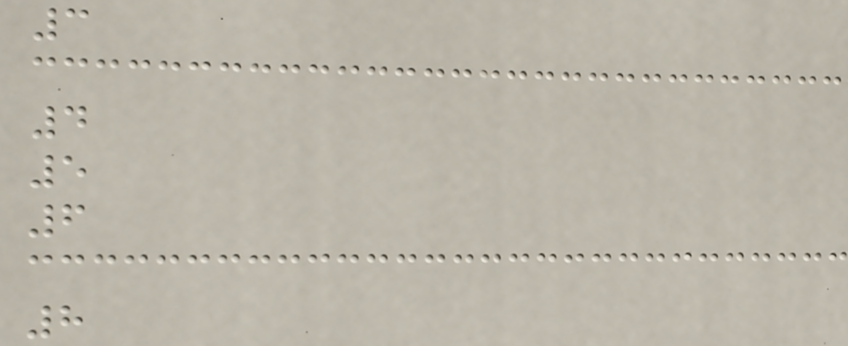3
4
5
6
8
